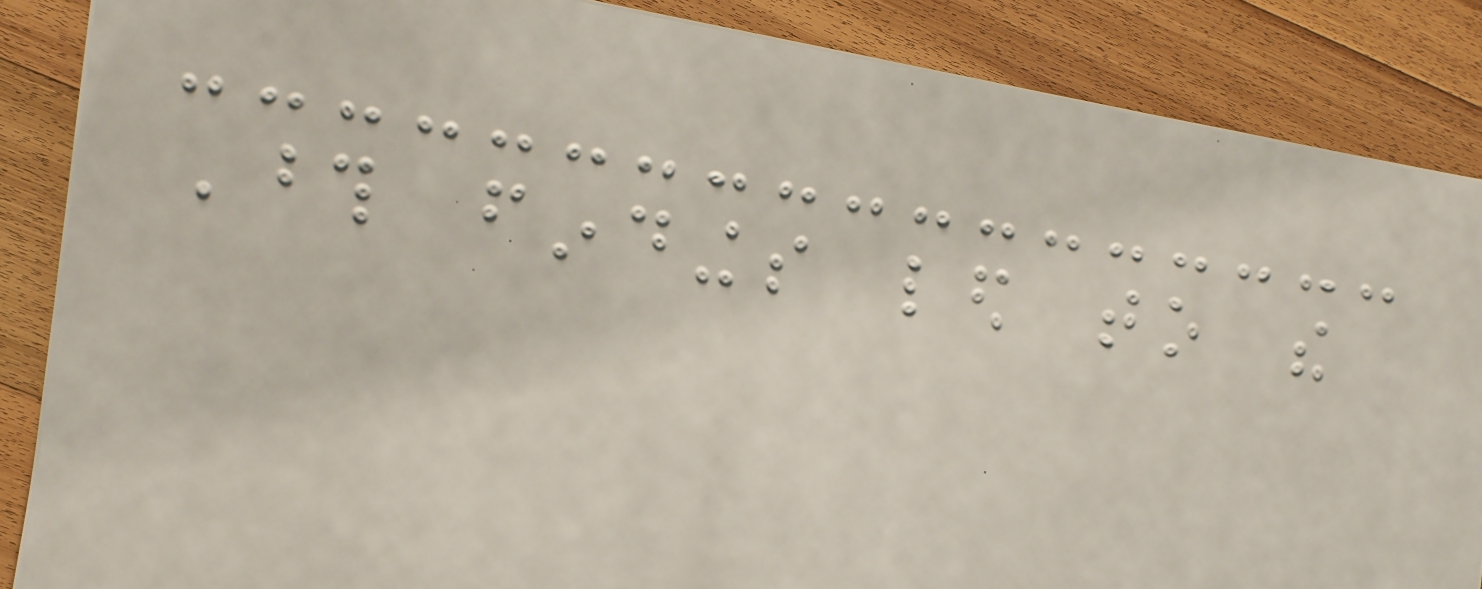Those findings led to the
